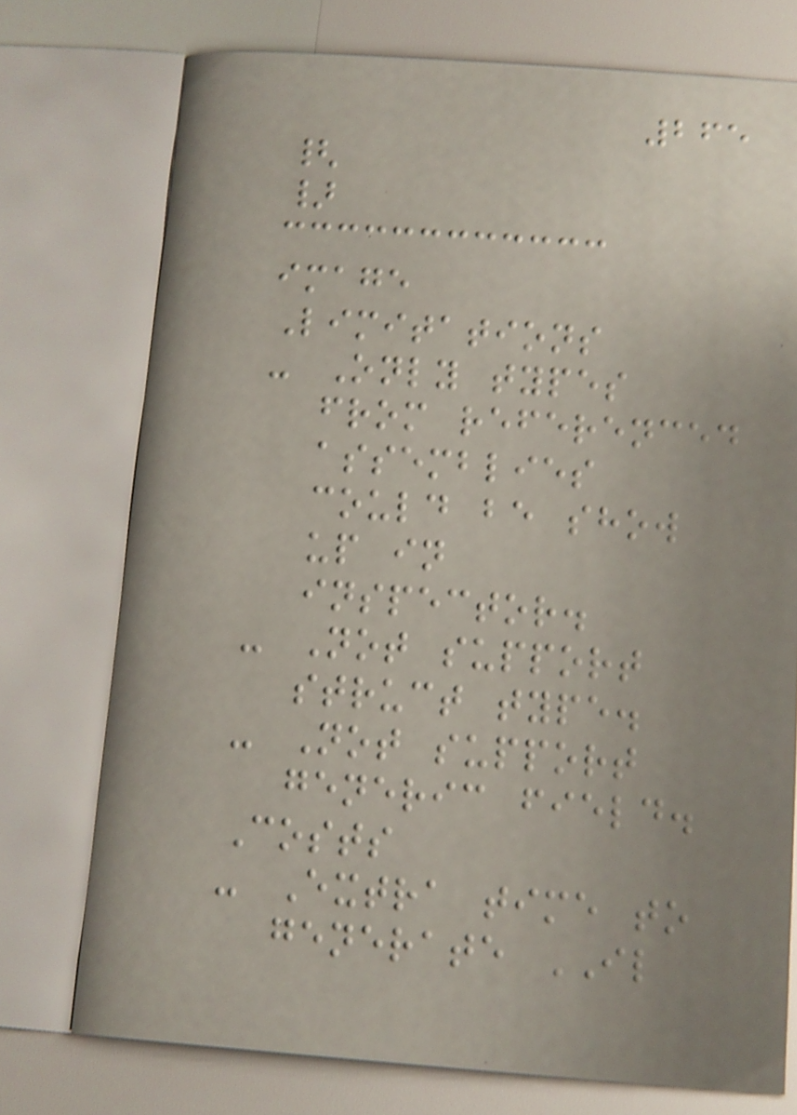265
{
}
image
Limitations
- Only types
from referenced
assemblies
could be show
up in
inspector.
- Not support
struct type.
- Not support
generic field.
Costs
- Extra time to
generate IL
